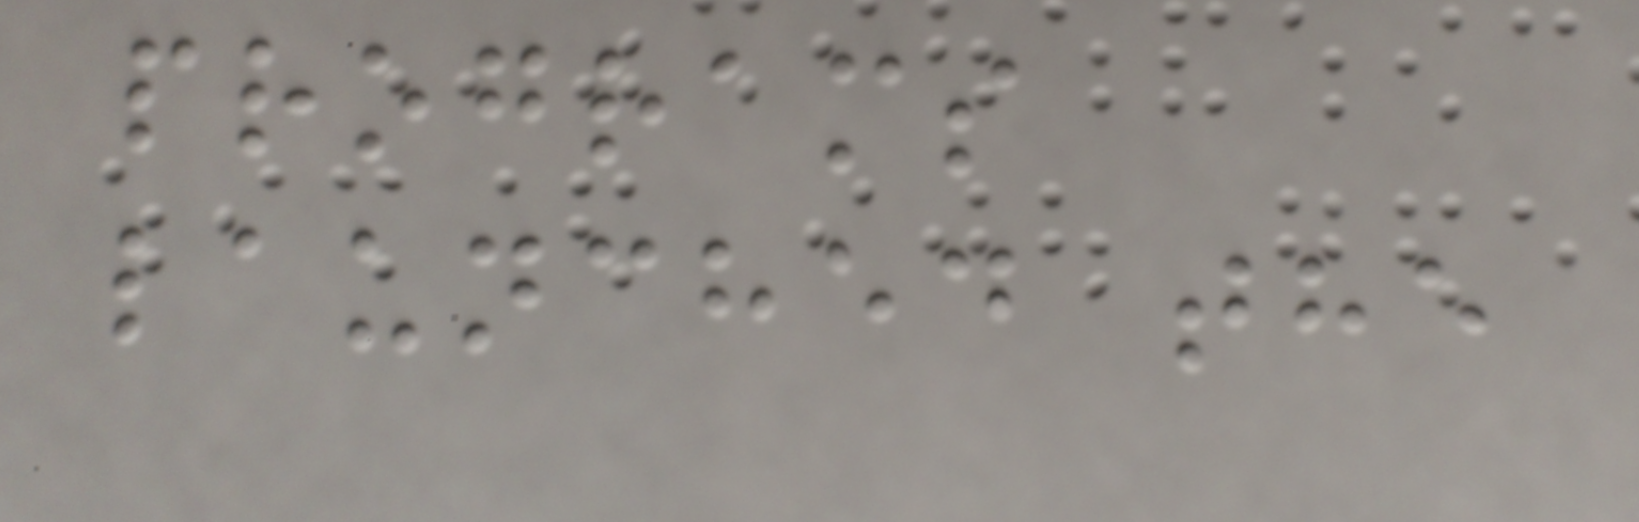programs
launched the
